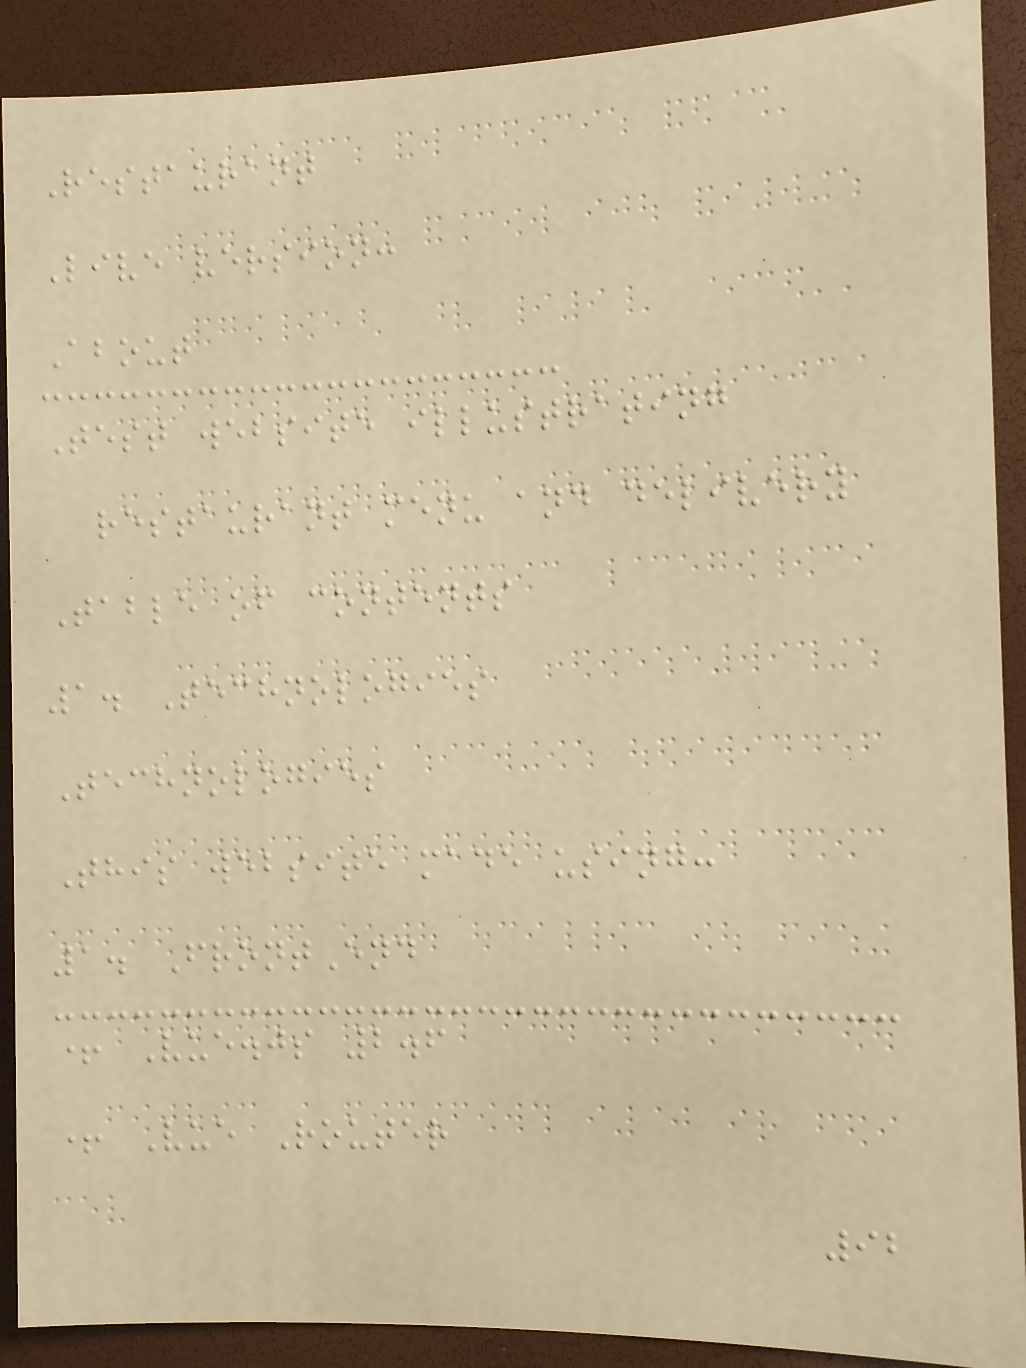Restaurant
Live version:
About
Test website illustrating
restaurant menu and delivery
Table of contents
1. Technologies
Technologies
This website made using:
1. FrontEnd
+ Vue.js 2.6
+ Vue Router
92
